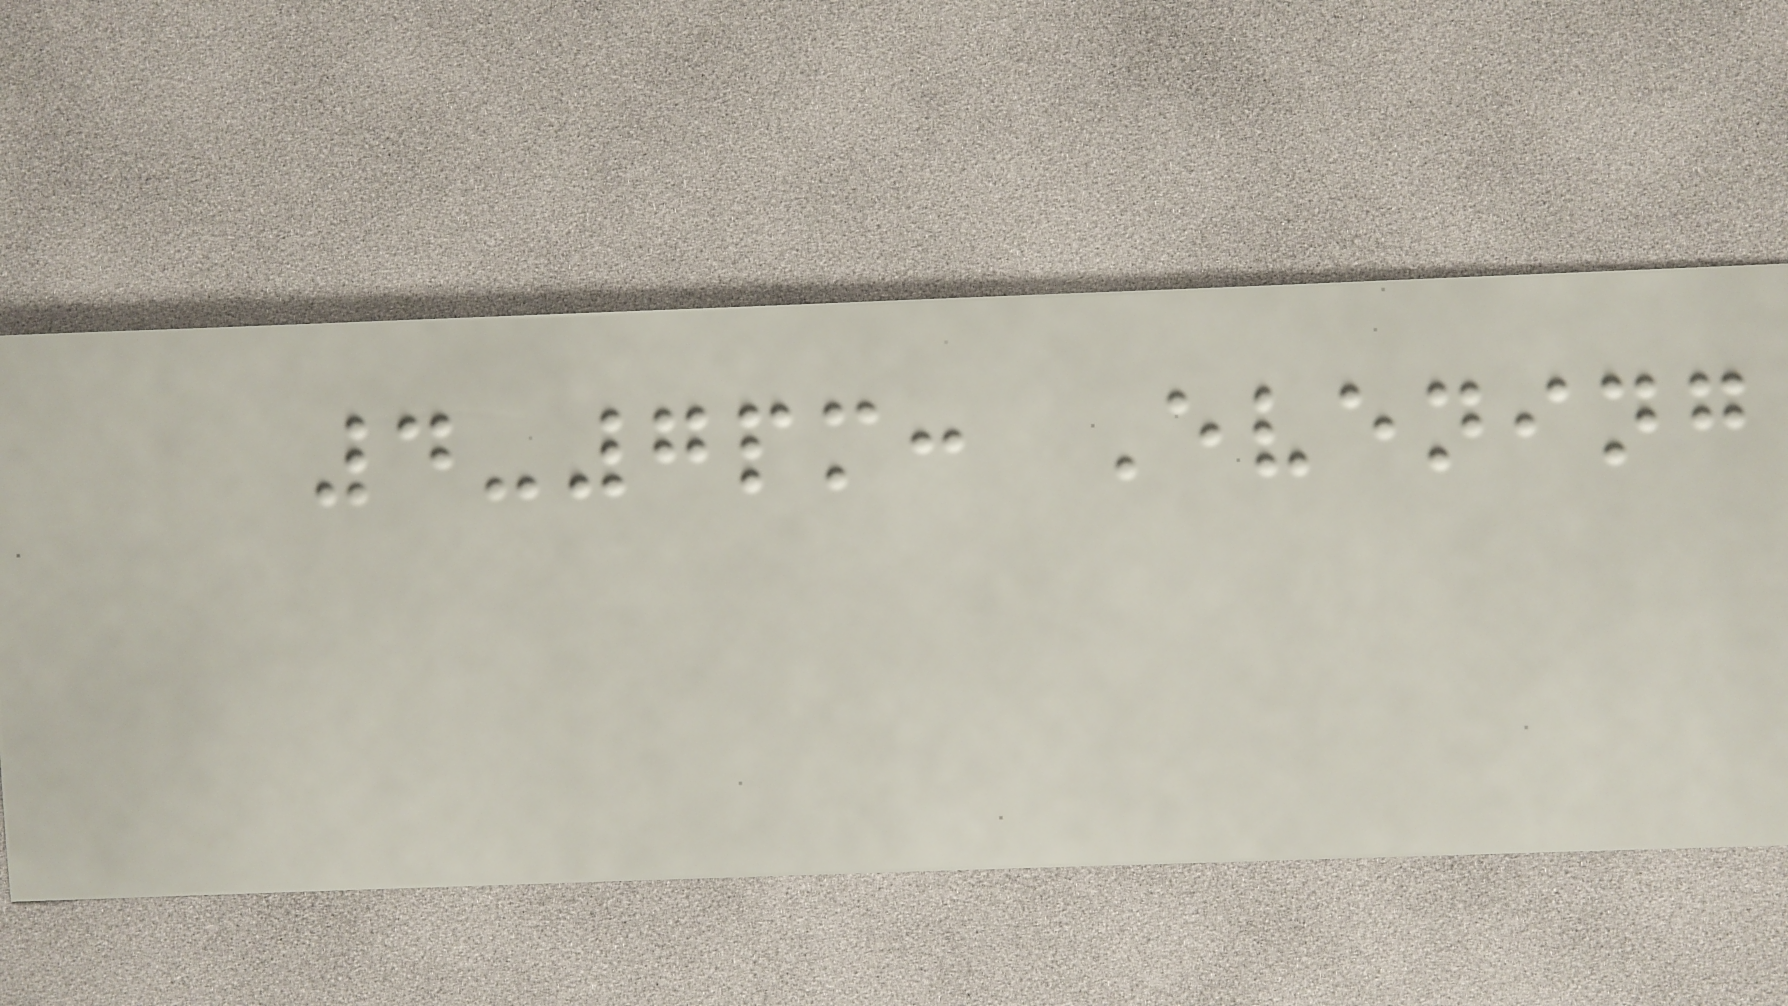4-7pm: Evening
